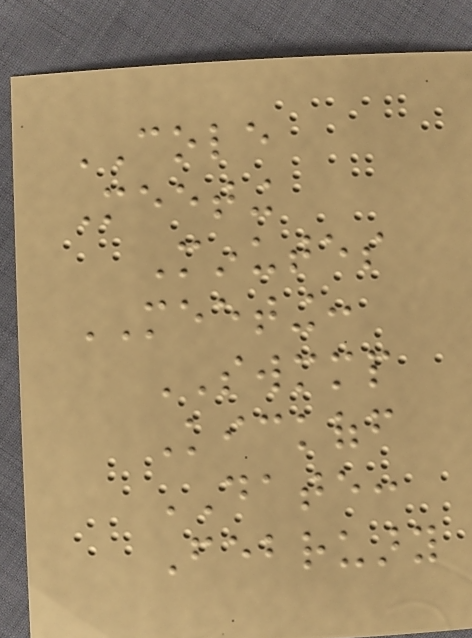COLE
Meeting
Minutes
MEETING:
SWMMP
Kickoff
DATE:
February
